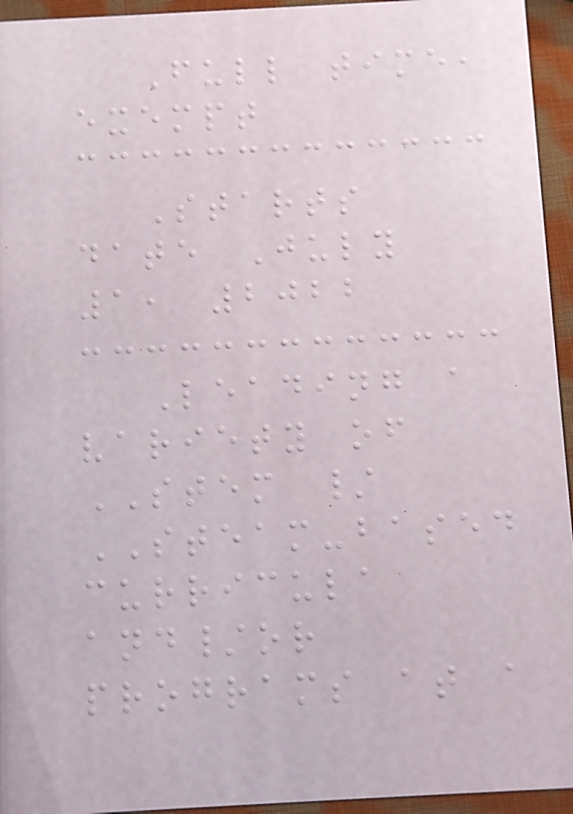Full time,
exempt
Starts
date July
1, 2022
Leading a
variety of
STEM /
STEAM-based
curricula
and/or
programs at a
